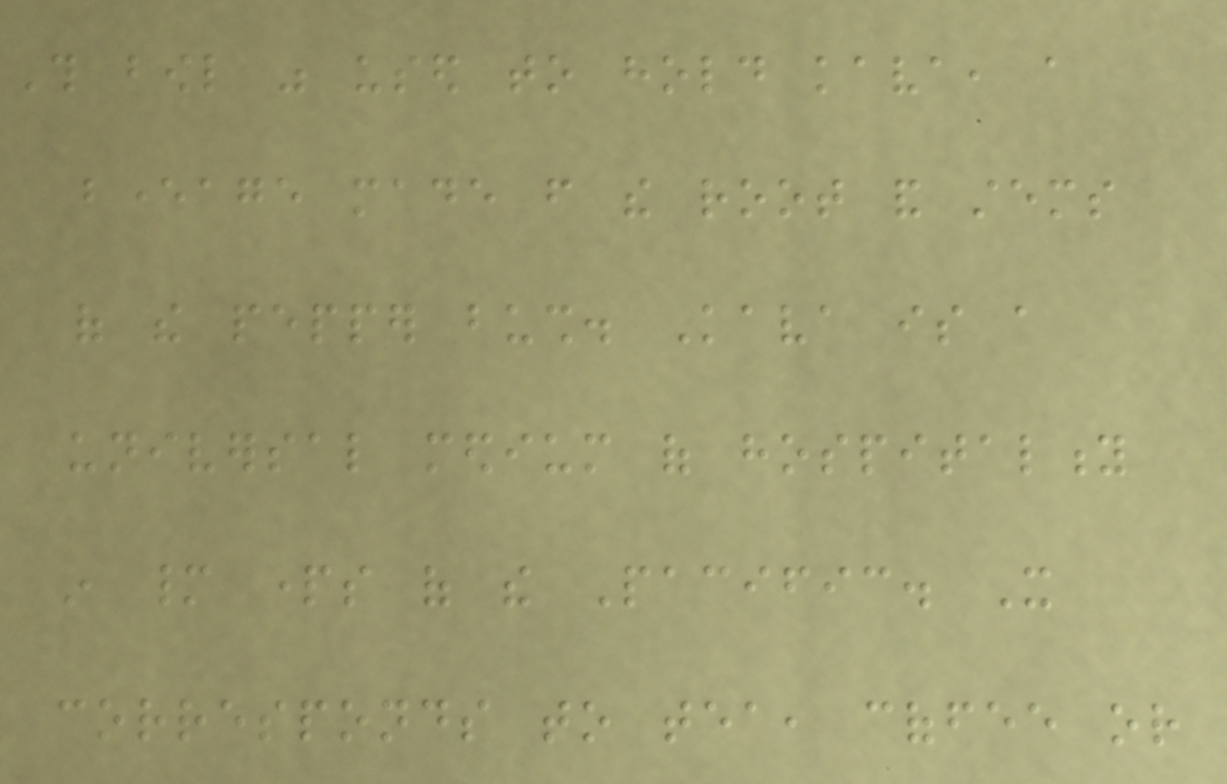This bowl was used to hold kava, a
beverage made from the root and stems
of the pepper bush. Kava is a
universal medium of hospitality
in many parts of the Pacific. It
corresponds to tea, coffee or
